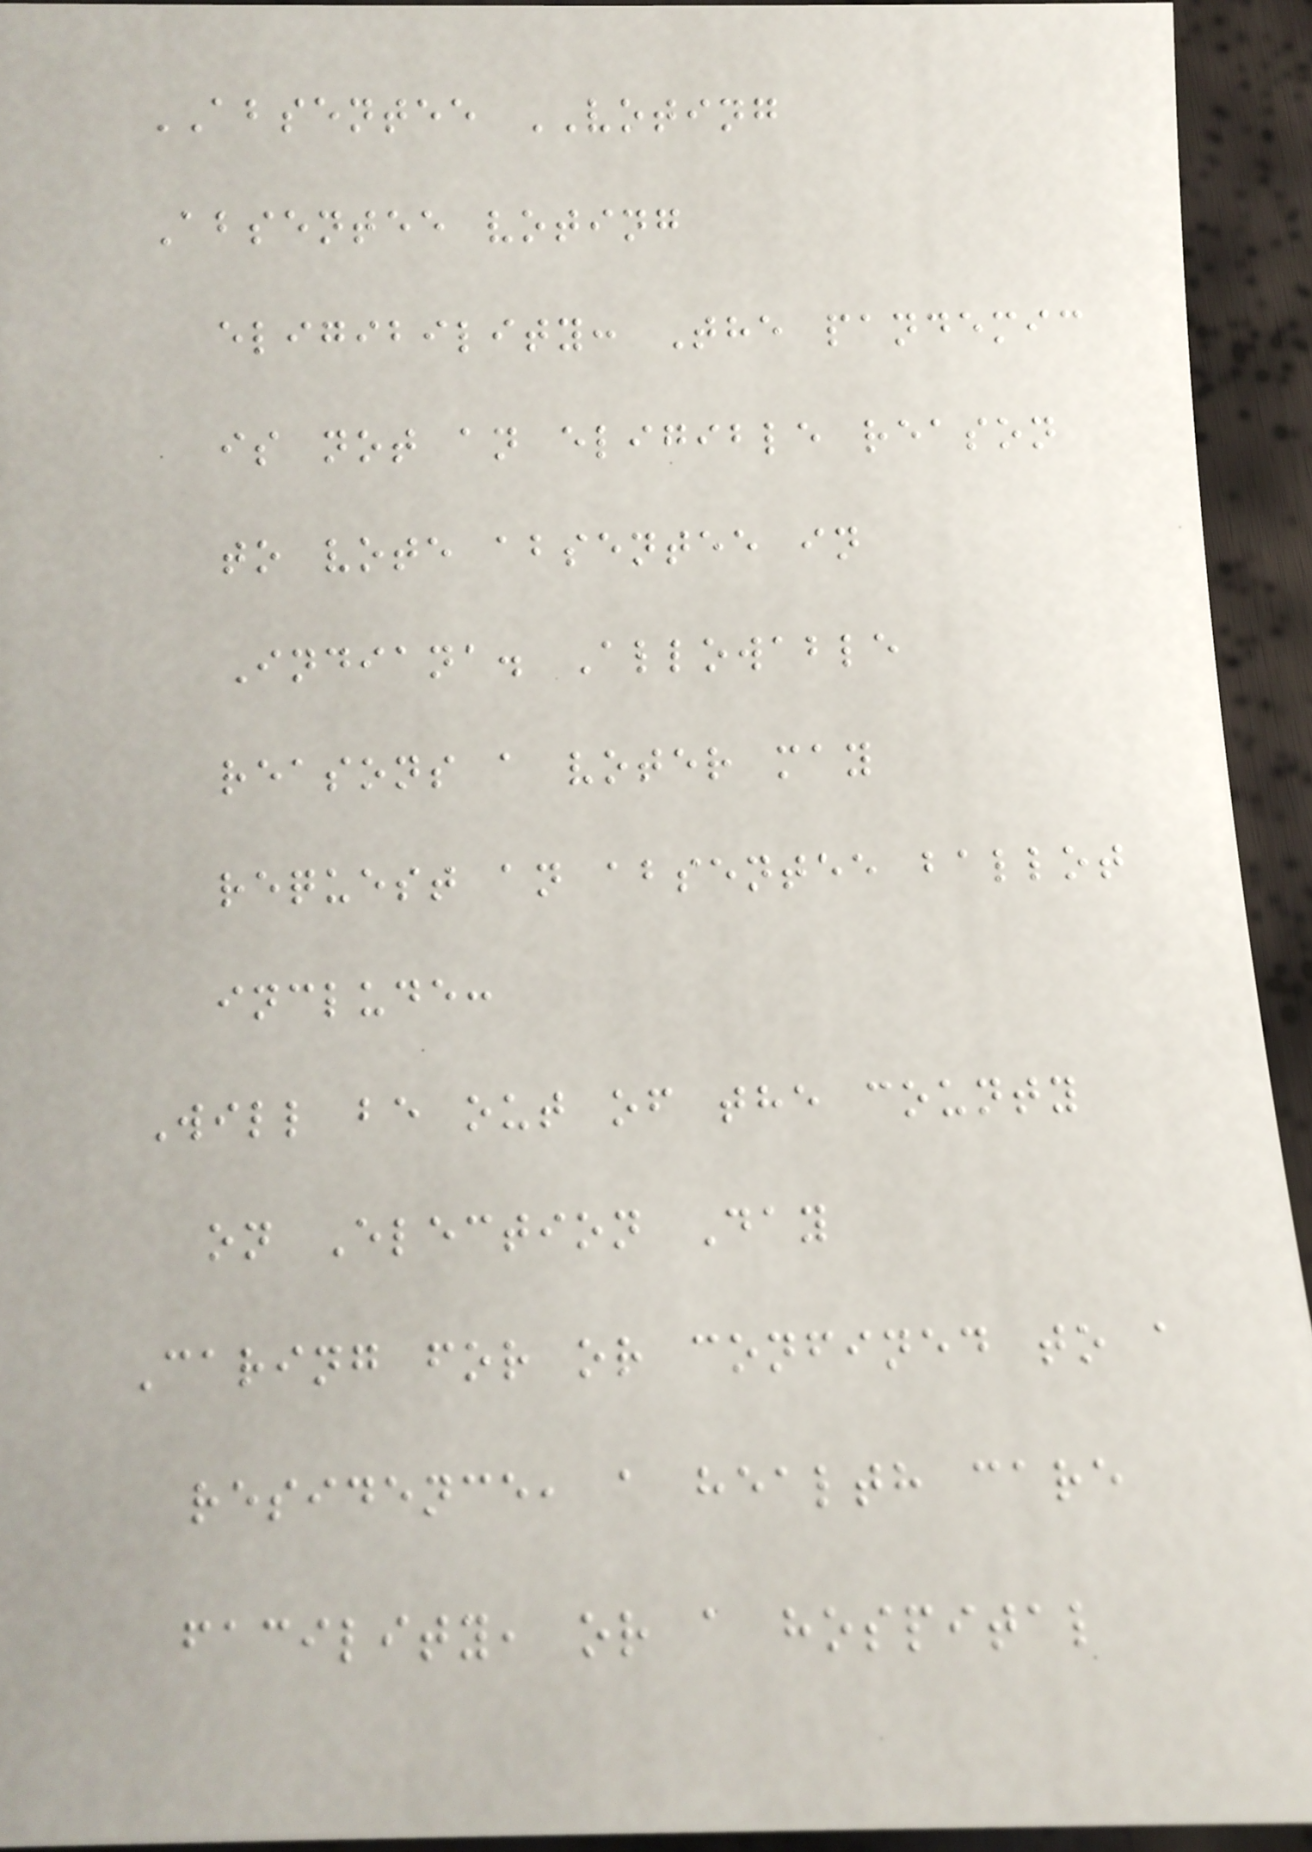ABSENTEE VOTING
Absentee voting
eligibility: The pandemic
is not an eligible reason
to vote absentee in
Indiana. Allowable
reasons a voter may
request an absentee ballot
include:
Will be out of the county
on Election Day
Caring for or confined to a
residence, a health care
facility, or a hospital
